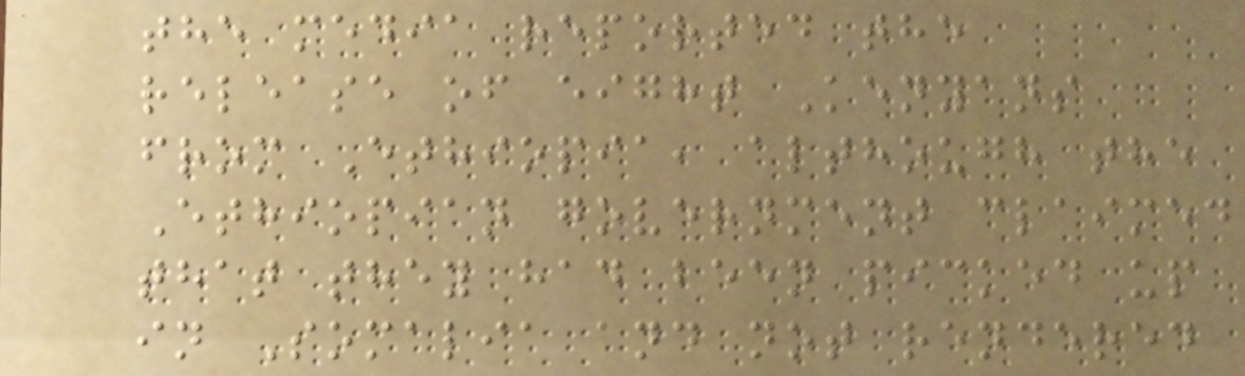the media reported the
release of eight Kenyans
from Ethiopia, although the
Ethiopian government claimed
that they had been picked up
in Somalia and not rendered
